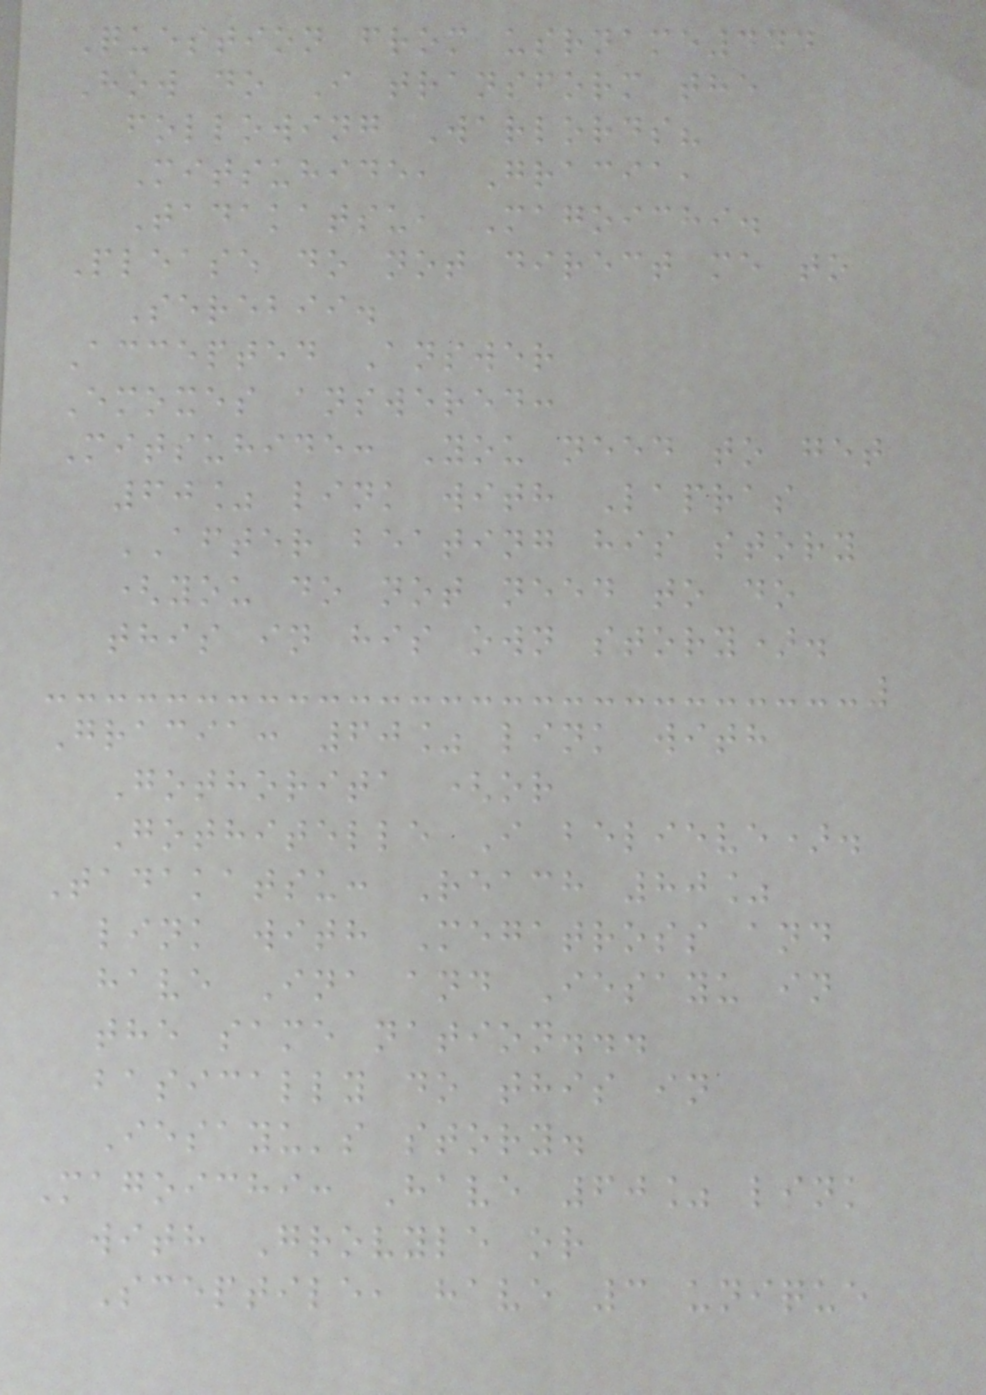Question from usrname444
How do I transform the
following Warlords?
Mitsuhide, Gracia,
Tadakatsu, Magoichi.
Please do not direct me to
Serebii.
Accepted Answer
Emoxes answered:
Mitsuhide: You need to get
60% link with Lapras
AFTER beating his story
(you do not need to do
this in his own story).
Gracia: 60% link with
Gothorita (or
Gothitelle I believe).
Tadakatsu: Reach 80%
link with Megatross and
have Ina and Iesayu in
the same nation...
basically do this in
Iesayu's story.
Magoichi: Have 60% link
with Grovyle or
Sceptile, have 3 unique
